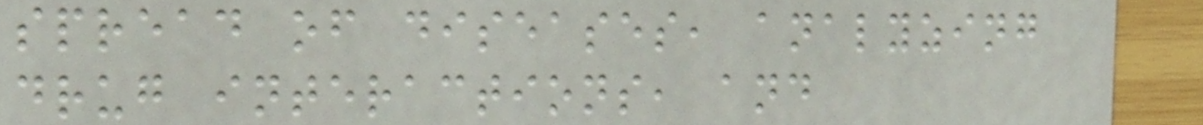spread of diseases, analyzing
drug interactions, and
